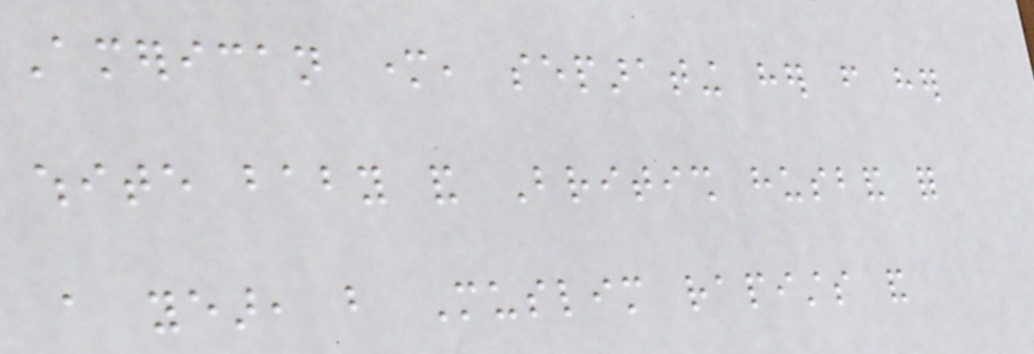American mother, separating her from her
white baby and British husband for
a year, but Muslim rapists and
